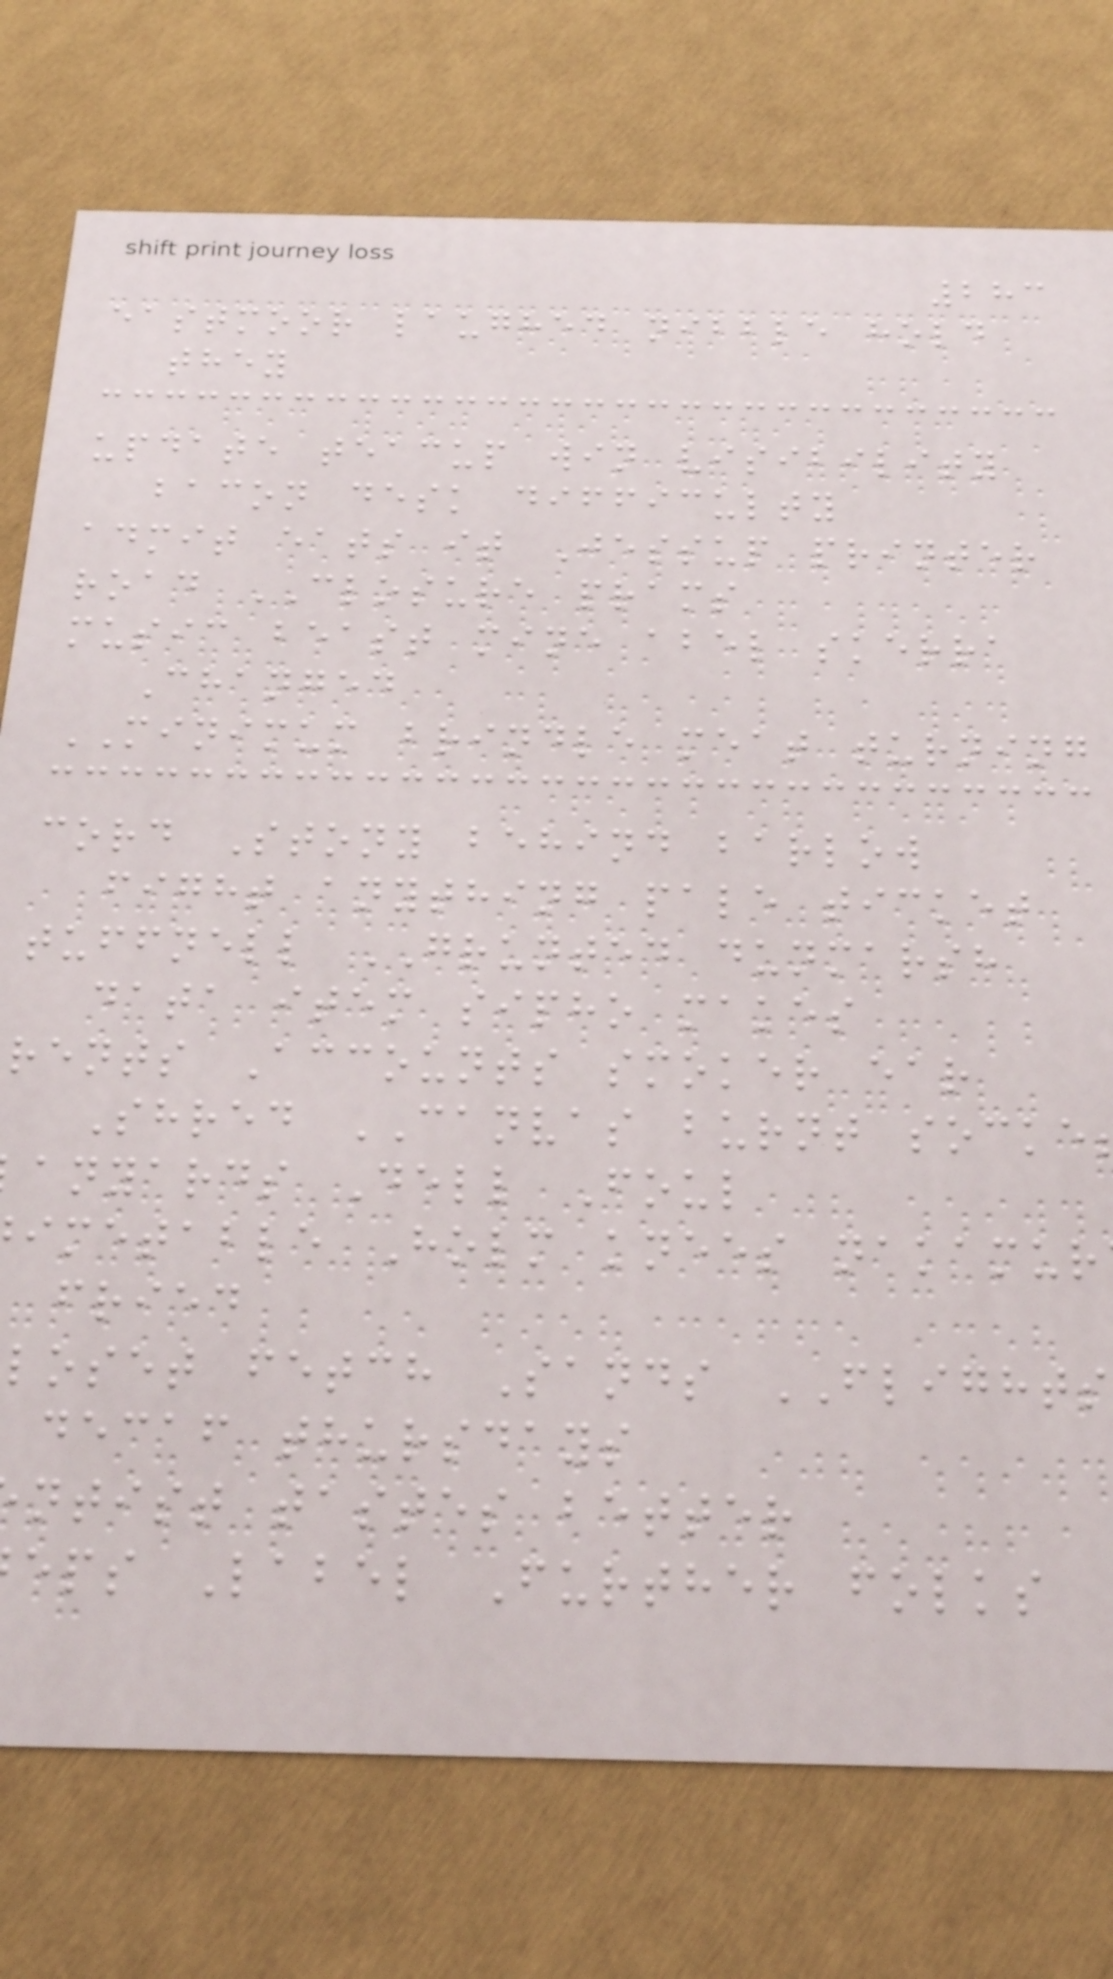283
eastmoor laughed nibble hold
they
update teacup win visibility
bacon desk difficulty
admit eats it Jessup printer
road CLOSURE prams
music beast mine abel skerra
Changed
MINIMUM brindle meat turning
cord Stony behind barlow
fight anything pale ticket
tuffnell GRUNTED dunmarsh
data item sipho makes
rents Accounts smoker ear
Shred CANVAS burnt socke
anyards Dell Foul
imetable Holm knees nakamur
fried
loset fetch Sands FLIGHTS
decaf thursdays
ntist tastes better
eps Label Further folks
